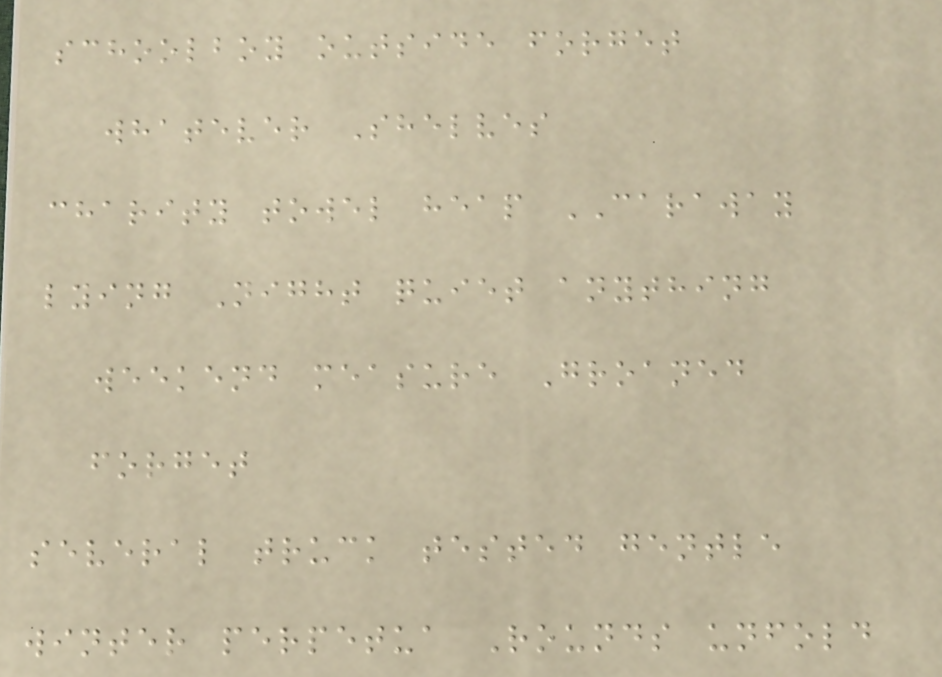schoolboy outside forget
whatever Shelves
charity towel heap CARAWAY
lying Night quiet anything
weekend measure Groaned
forget
several truck tested gentle
winter perpetua Rounds unfold
